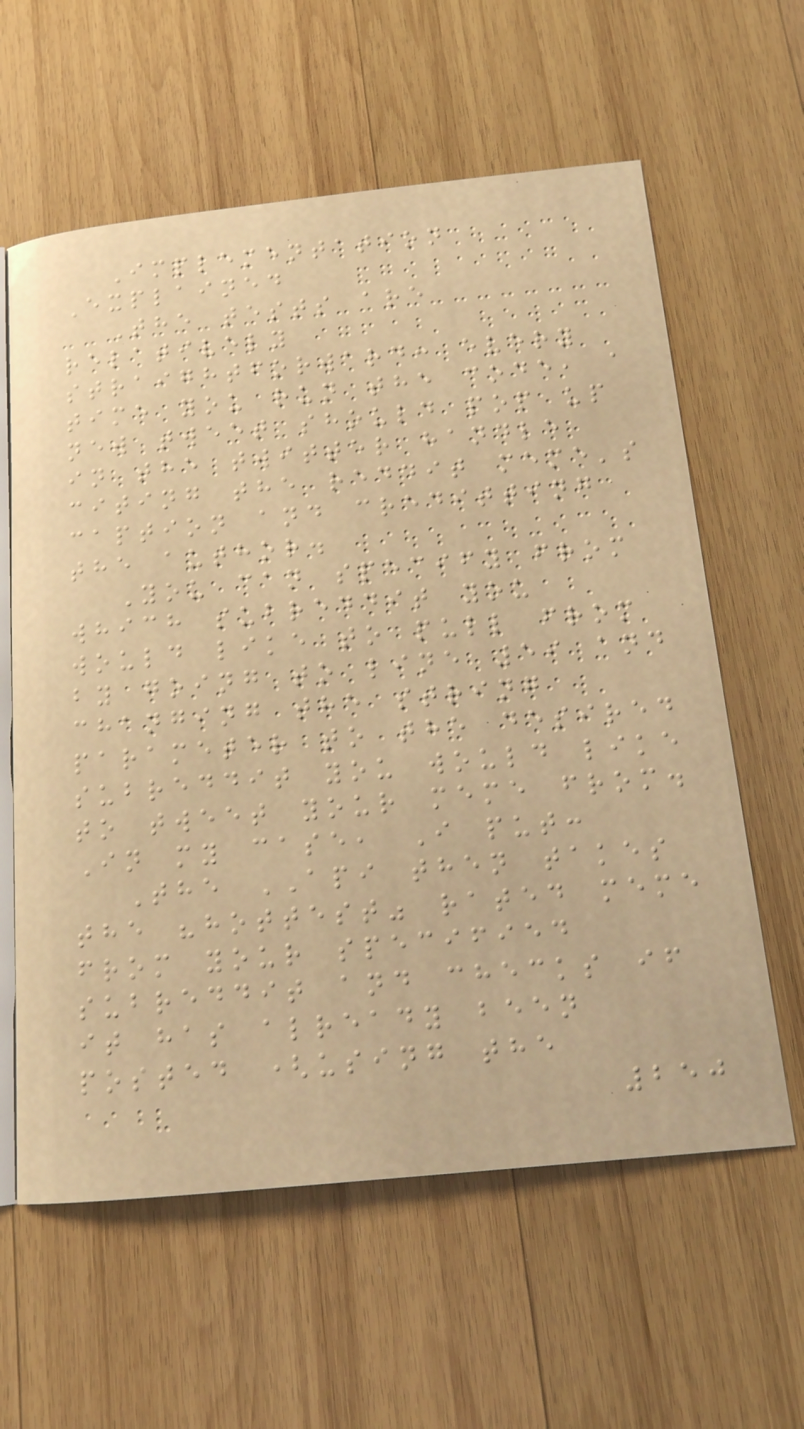Implementation
Explained
The tests are
relatively
straightforward: every
time you run the code, a
new tweet should pop up
in the twitter handle
citing the reddit meme's
caption and creditting
the author.
You can specify from
which subreddit you
would like to pull from
by going to line 59 and
changing the string
parameter to the desired
subreddit you would like
to tweet your meme from.
In my case, I put:
The API then takes
the "hottest" rated meme
from your specified
subreddit and checks if
it has already been
posted (using the
250
